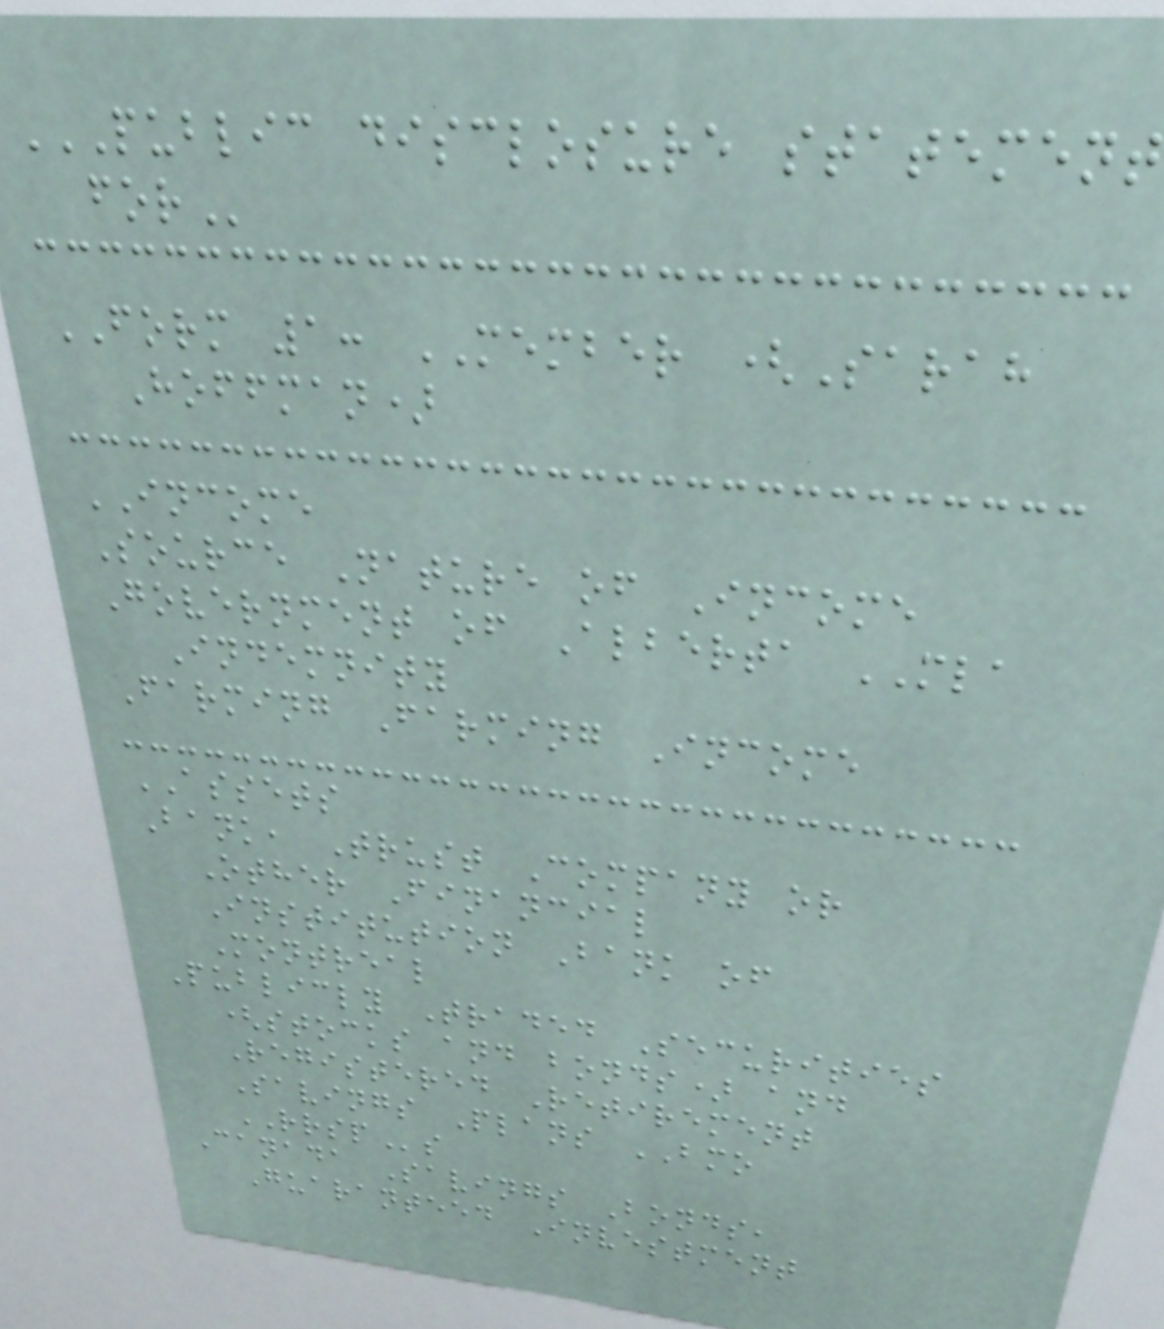PUBLIC DISCLOSURE STATEMENT
FOR
FORM 1: MEMBER (Sarah
Hoffman)
INCOME
Source Nature of Income
Government of Alberta MLA
Indemnity
Farming Farming Income
ASSETS
Bank, Trust Company or
Other Financial
Institution Bank of
Montreal
Publicly Traded Securities
(stocks and bonds) and
Registered Retirement
Savings Plans BMO
RRSPs
Canada Savings Bonds,
Guaranteed Investment
